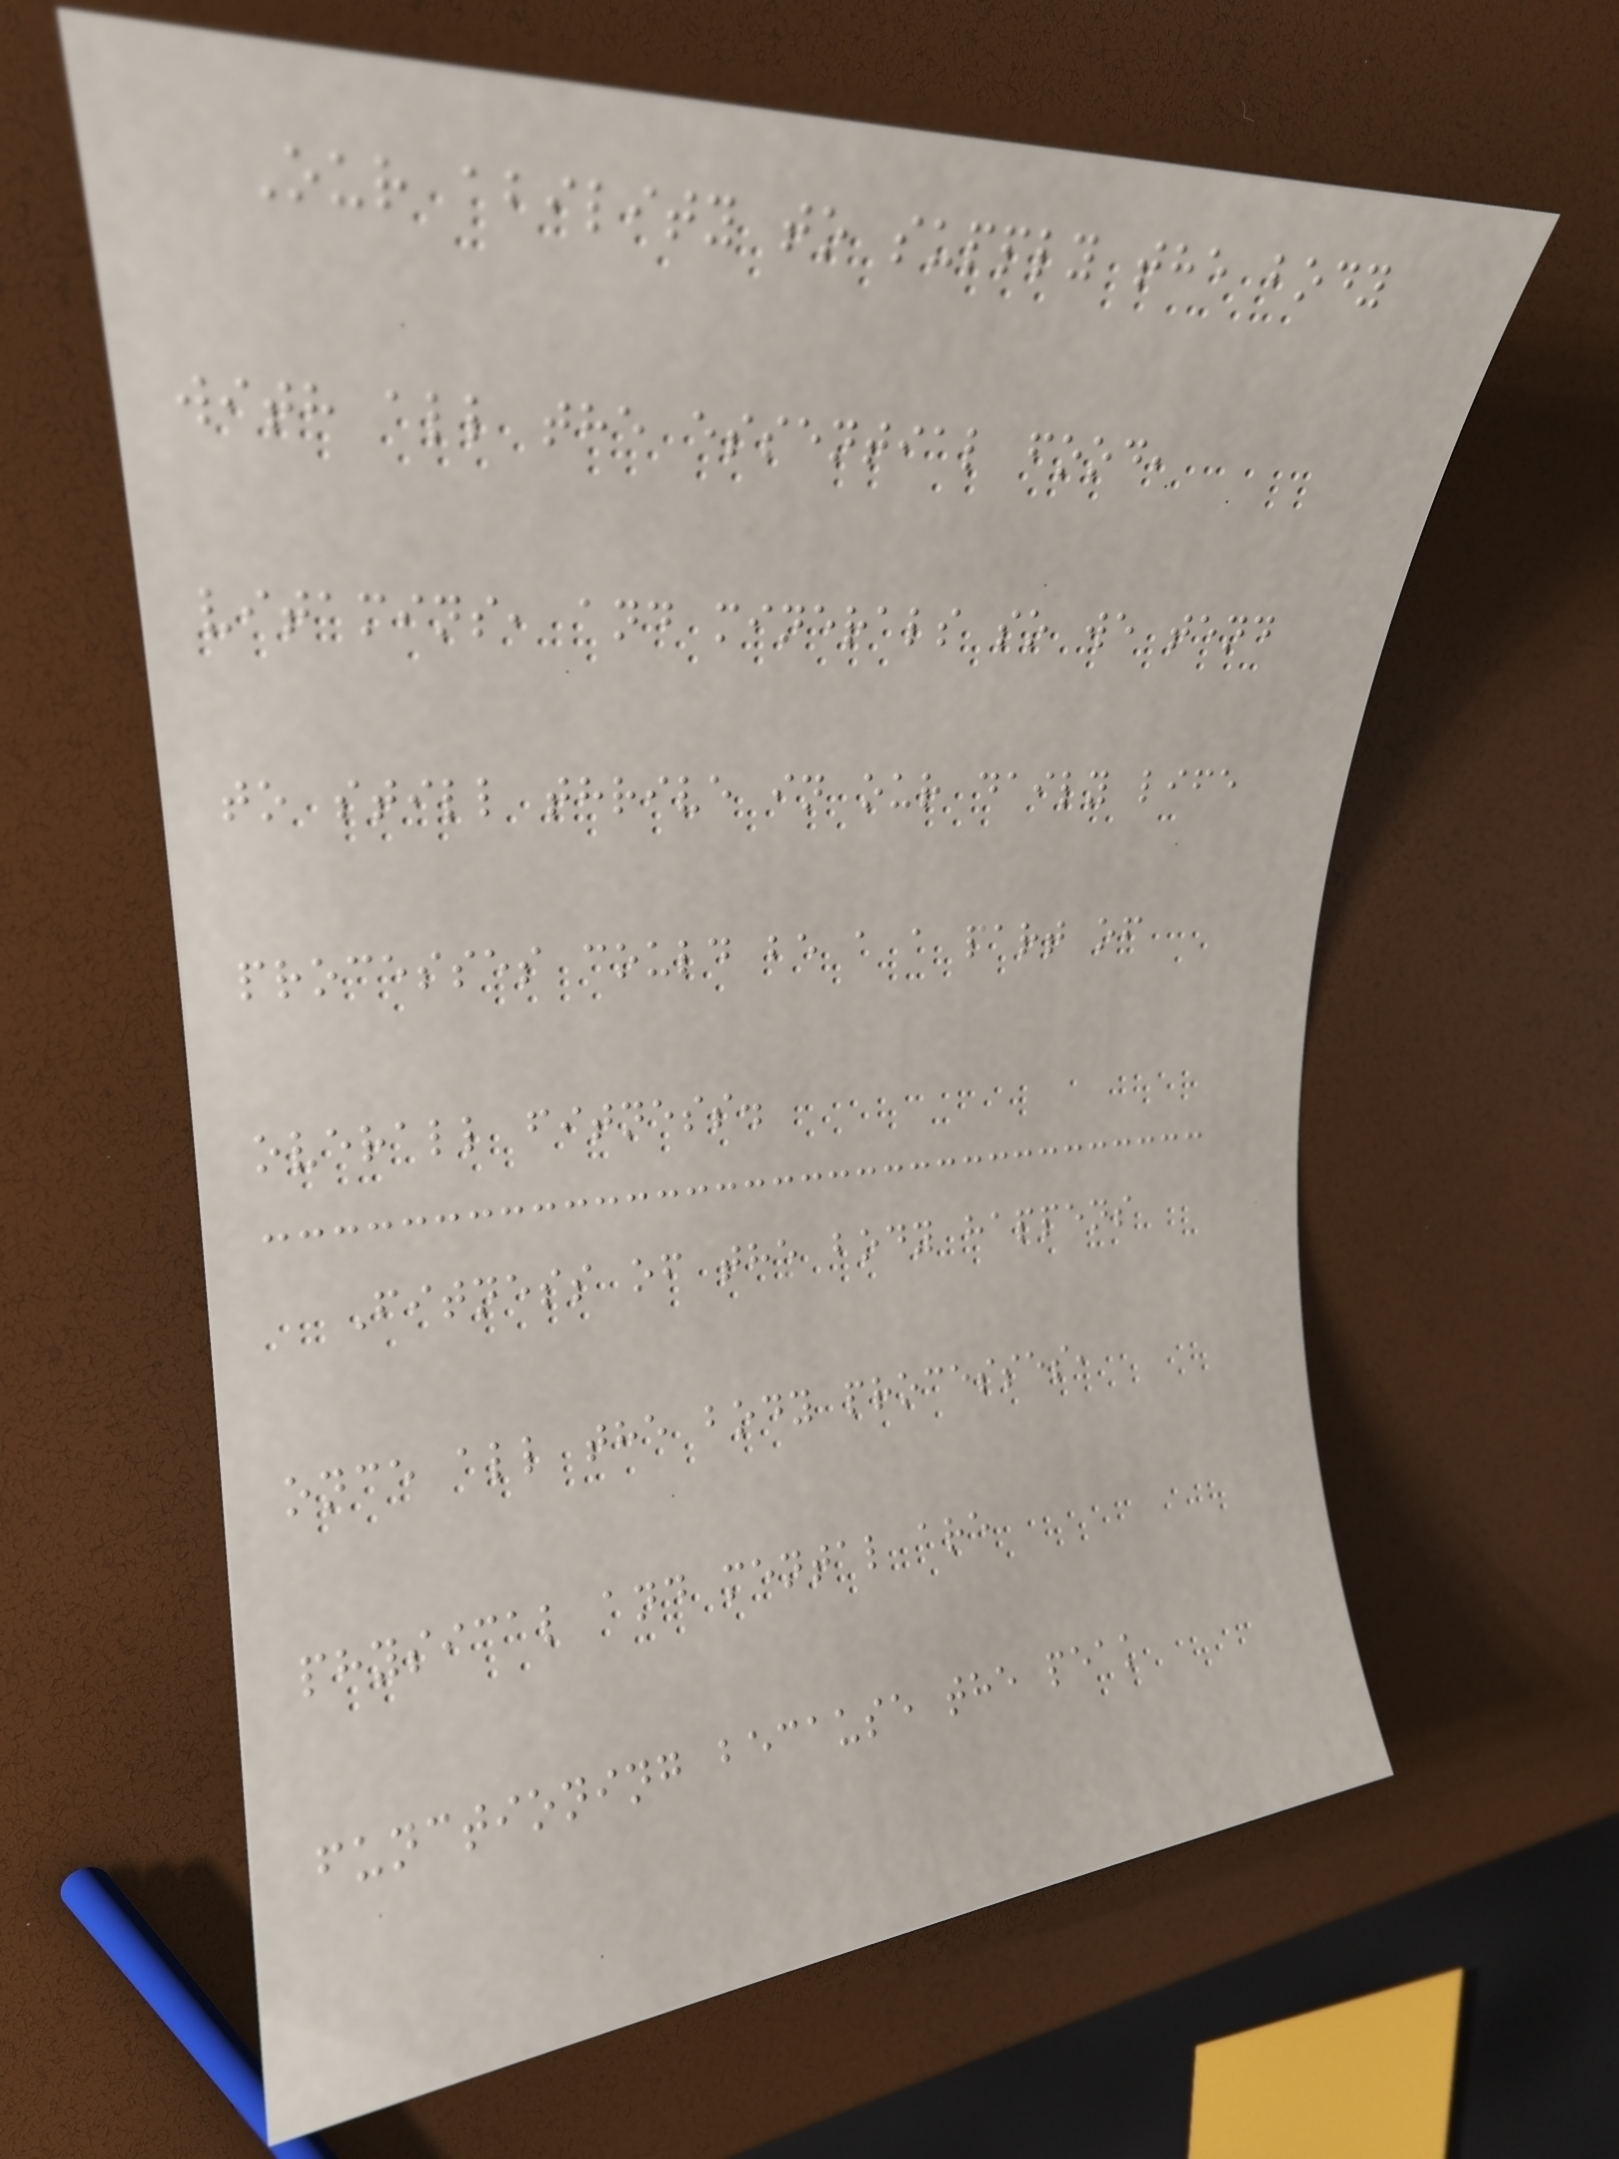Our ability to supply the body
with all the essential food,
vitamins, and minerals so we tend
to still thrive in our daily life
processes could be a a part of
overall fitness.
Fitness of the body happens
once all the body processes,
physical and mental are
functioning because the peak
